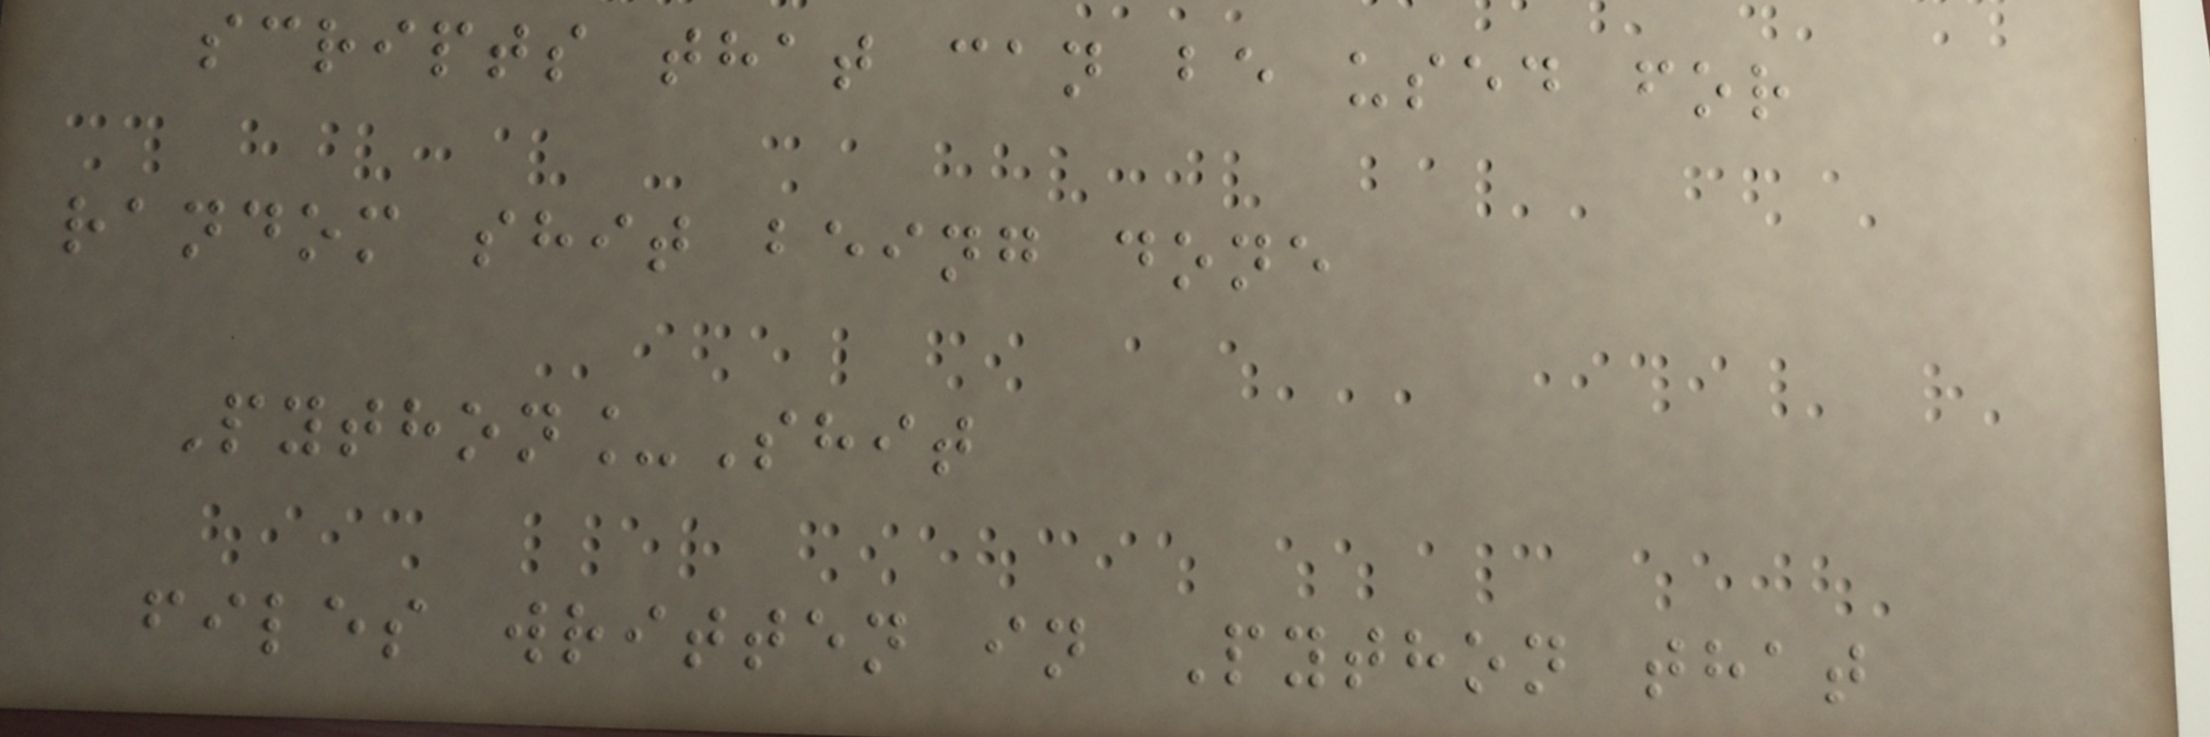scripts that can be used for
random shit being done
Python_Shit
files written in Python that
